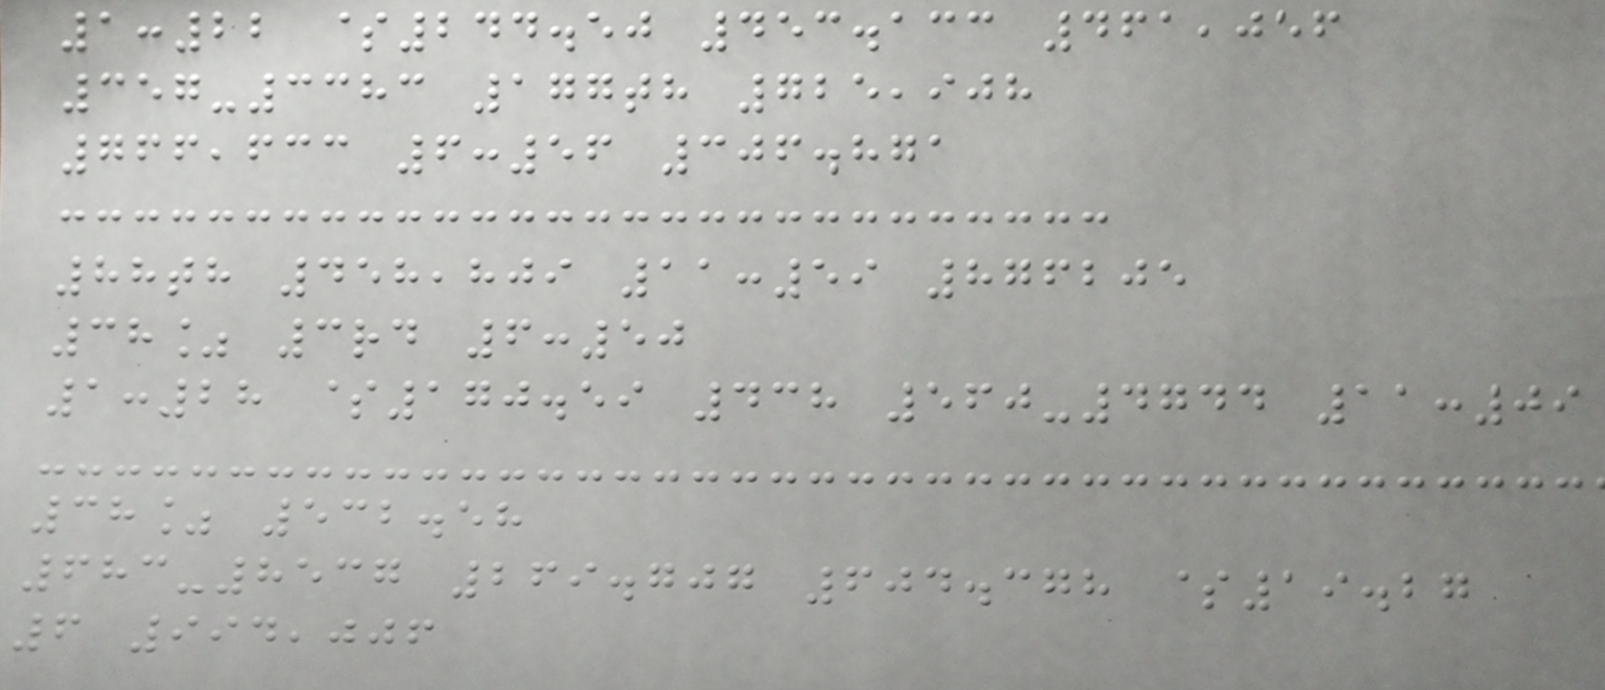1:22 $244.50 453.133 461,056
357-3383 177th 725,908
766,633 6:56 306.871
88th 458,809 11:59 876205
38% 3rd 6:50
1:28 $170.59 438 560-4744 11:09
38% 532.58
683-8537 269.707 604.378 $19.27
6 994,006
